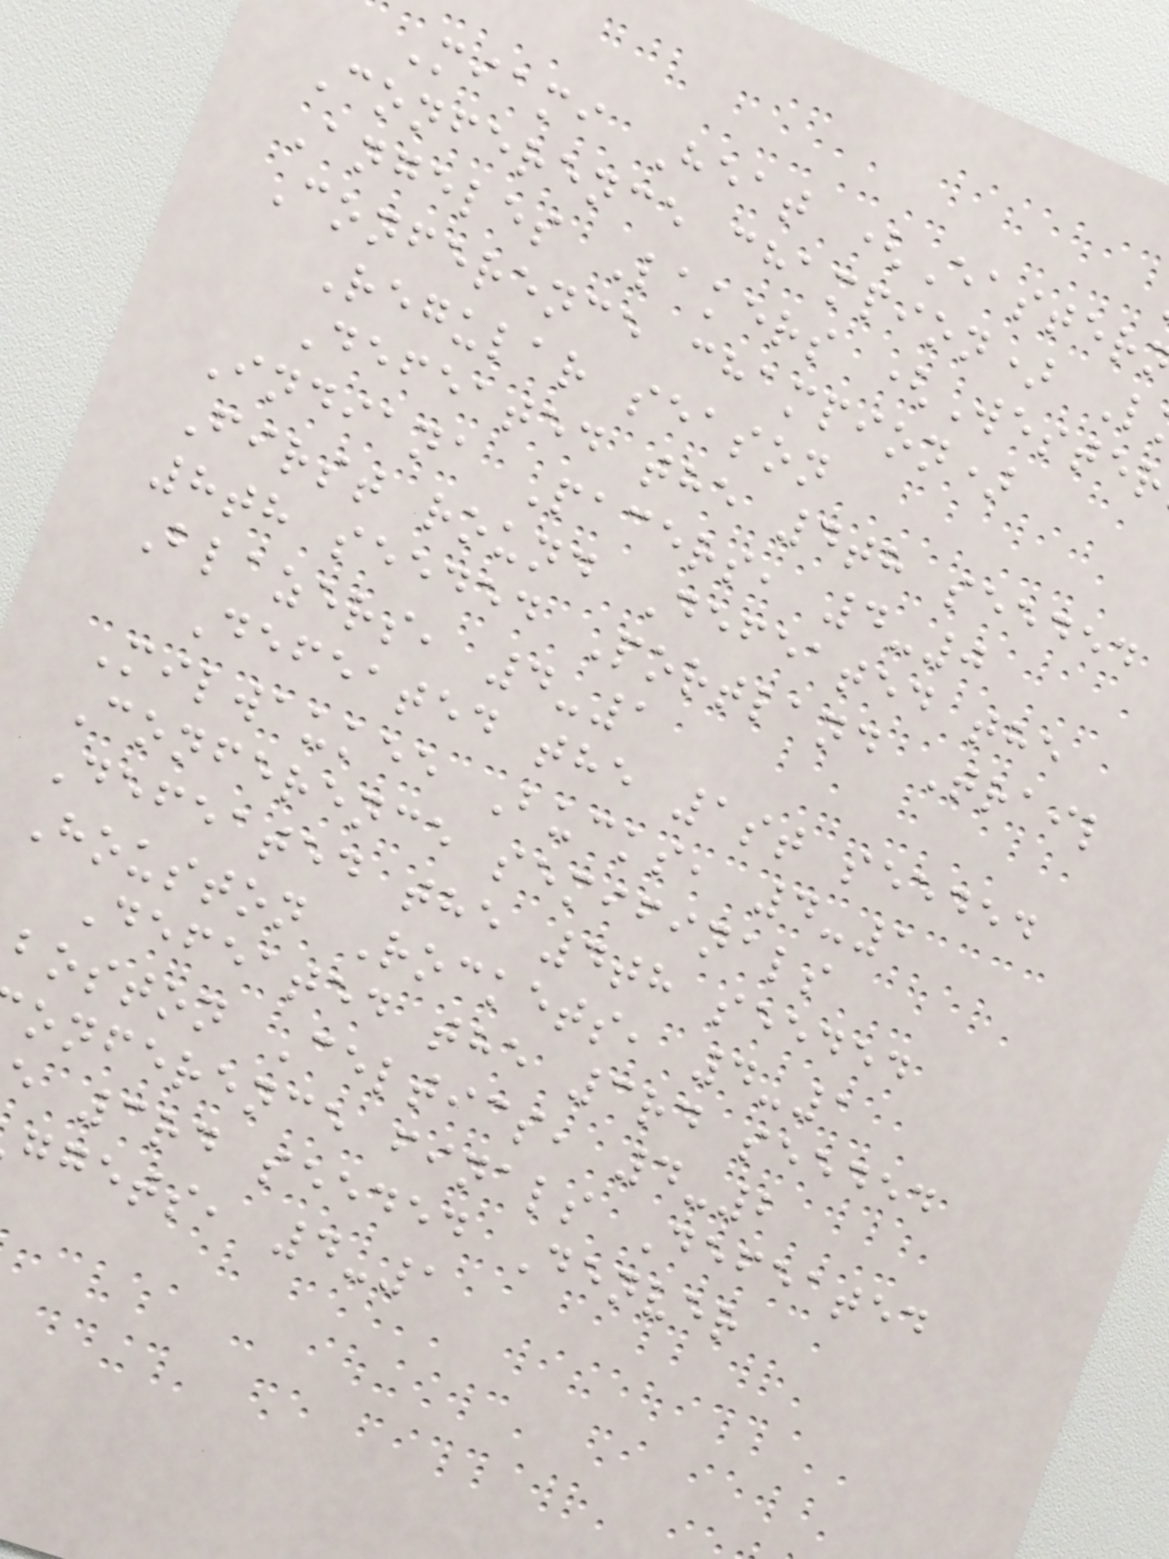Miami Heat (Easter
Conference champion) L
Angeles Lakers (Wester
Conference champion)
Regular season
Defeated the 4th seeded
Indiana Pacers, 4-0
First round Defeated the
8th seeded Portland Trail
Blazers, 4-1
Defeated the 1st seeded
Milwaukee Bucks, 4-1
Conference semifinals
Defeated the 4th seeded
Houston Rockets, 4-1
Defeated the 3rd seeded
boston Celtics, 4-2
onference finals Defeated
e 3rd seeded Denver
ggets, 4-1
